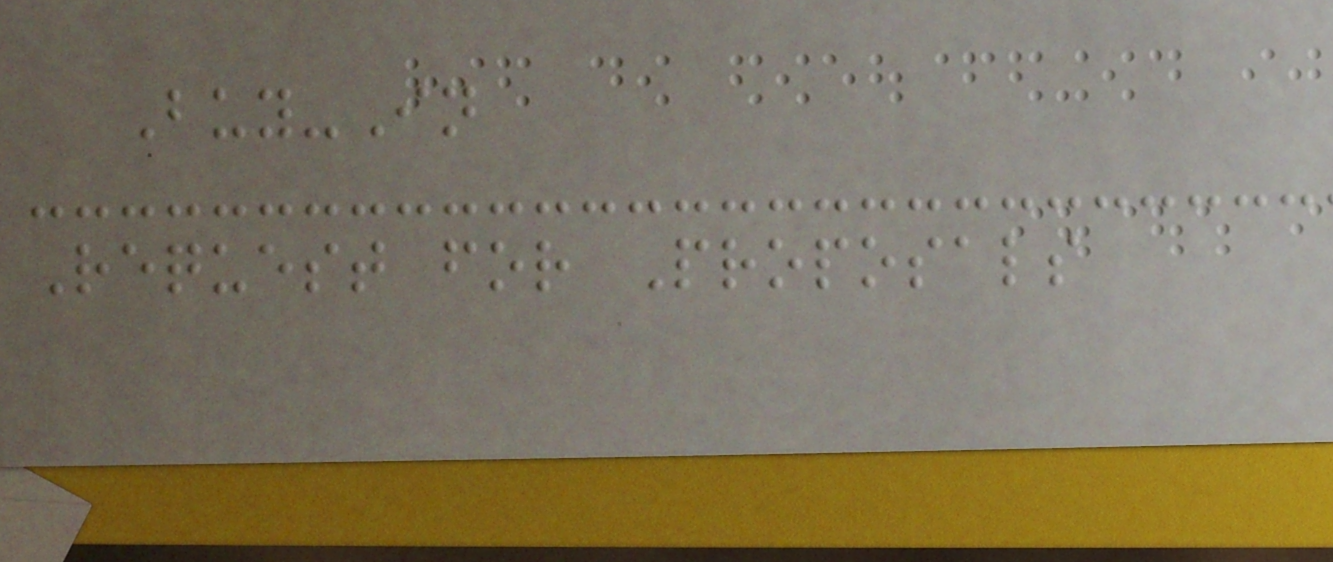Buy-In
Request for Proposals
